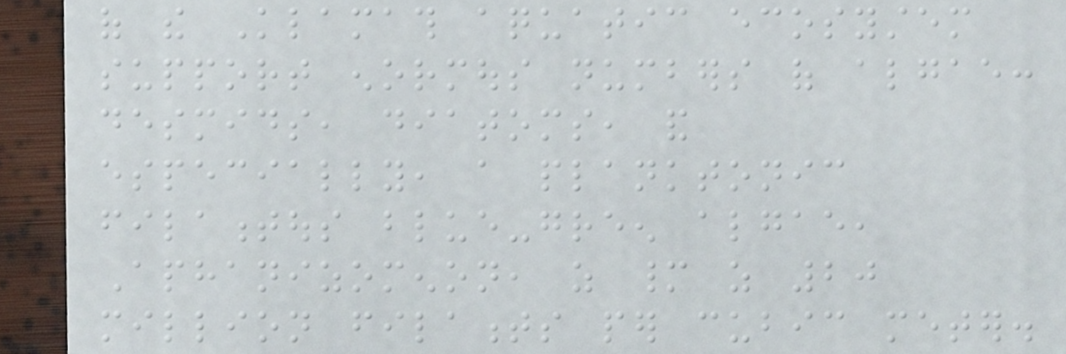of the Klamath aquatic ecosystem
support enormous numbers of algae:
desmids, diatoms, and
especially, a planktonic
filamentous blue-green algae,
Aphanizomenon, as many as 20
million filaments per cubic meter.
